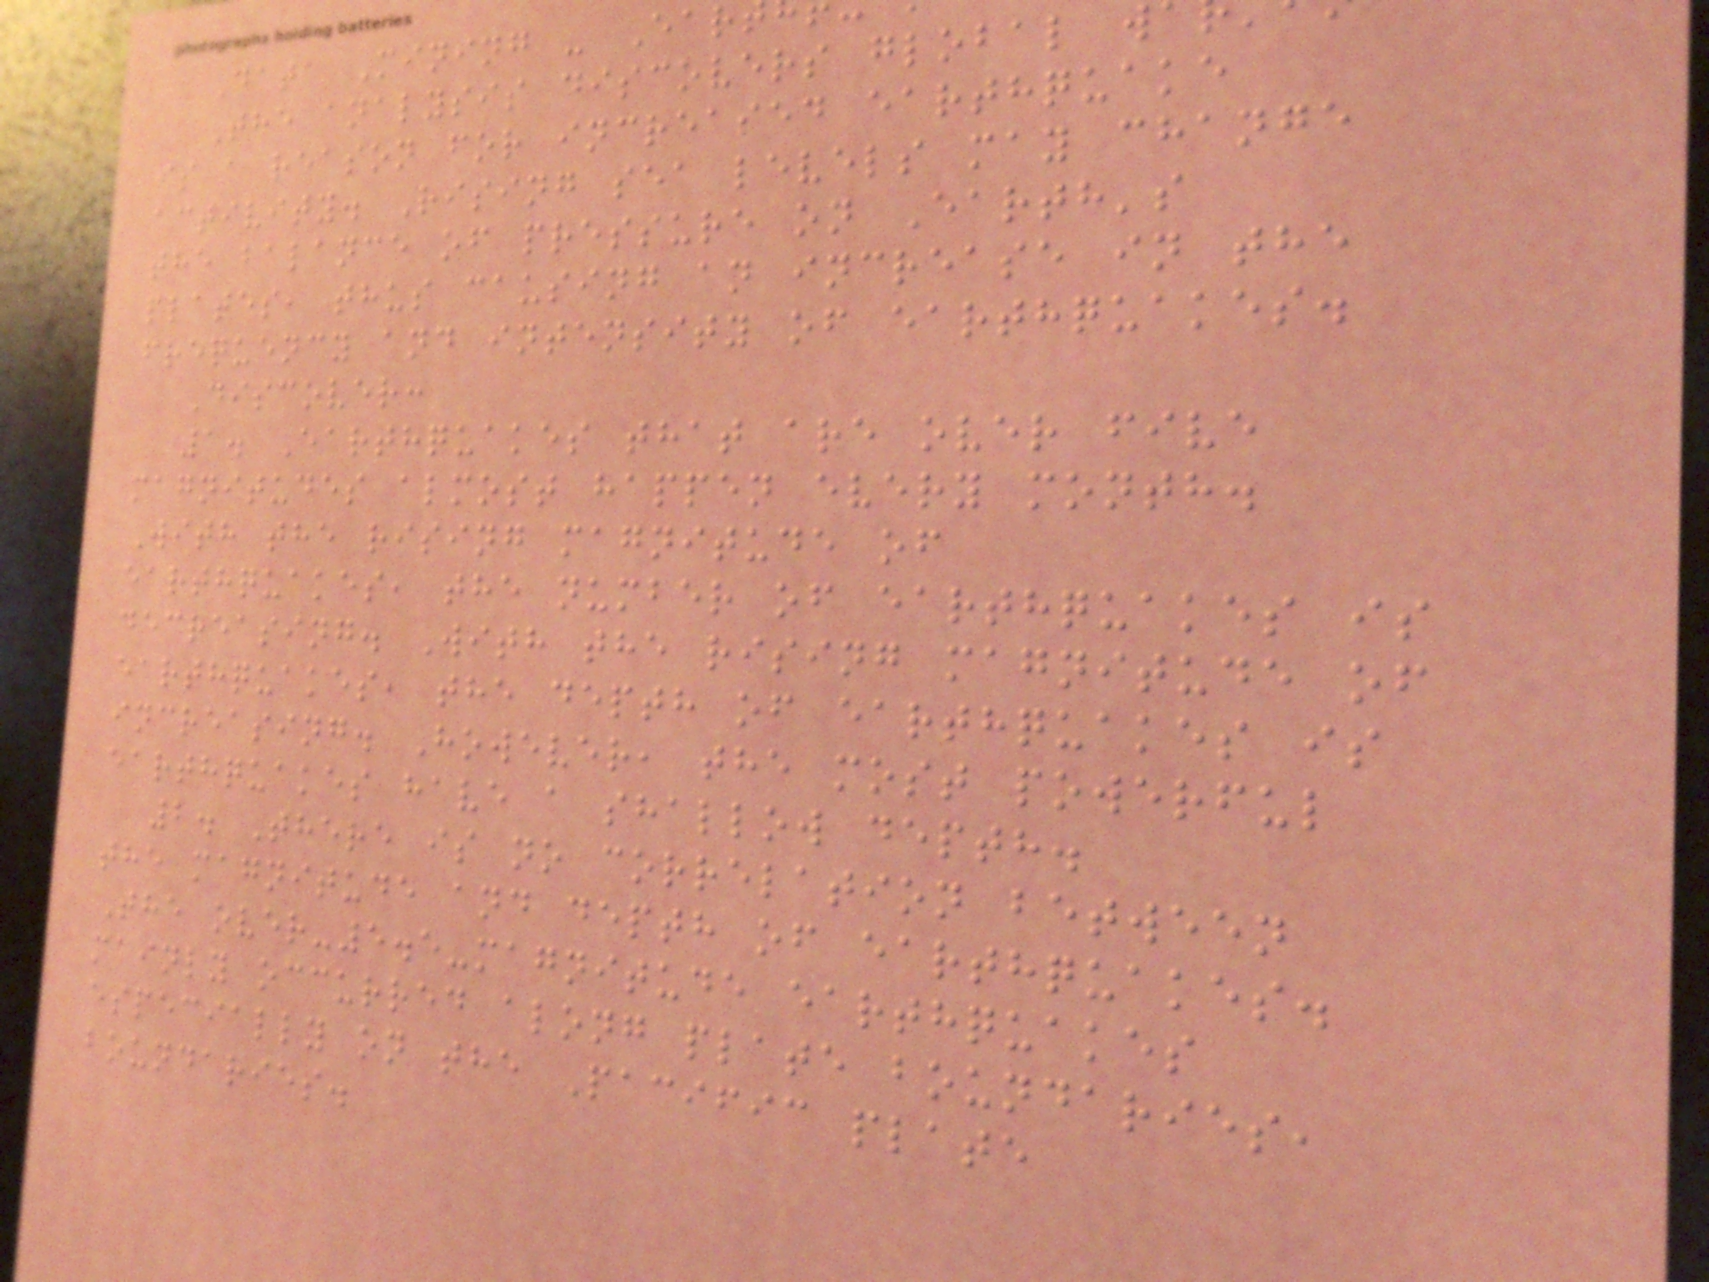Data Mining - Ear
The analysis discovers global w
is a reason for increased earthquake
activity. Rising sea levels may change
the balance of pressure on Earth's
plates, thus causing an increase in the
frequency and intensity of earthquakes.
Discover:
1. Earthquakes that are over five
magnitudes almost happen every month.
With the rising magnitude of
earthquakes, the number of earthquakes is
decreasing. With the rising magnitude of
earthquakes, the depth of earthquakes is
increasing. However, the most powerful
earthquakes have a shallow depth.
2. There is no correlation between
the magnitude and depth of earthquakes.
The over-5.5-magnitude earthquakes
mainly occurred along plate boundaries,
especially on the Pacific plate
boundaries.
